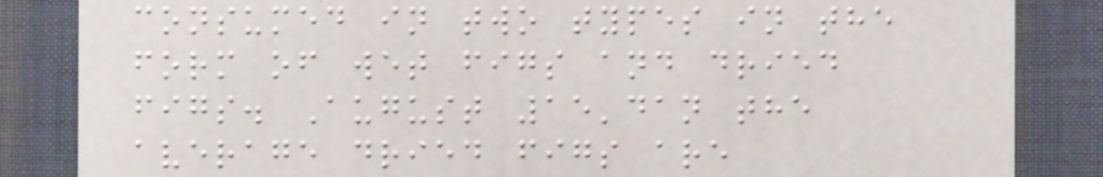consumed in two types in the
form of wet figs and dried
figs. August 15'dan the
average dried figs are
